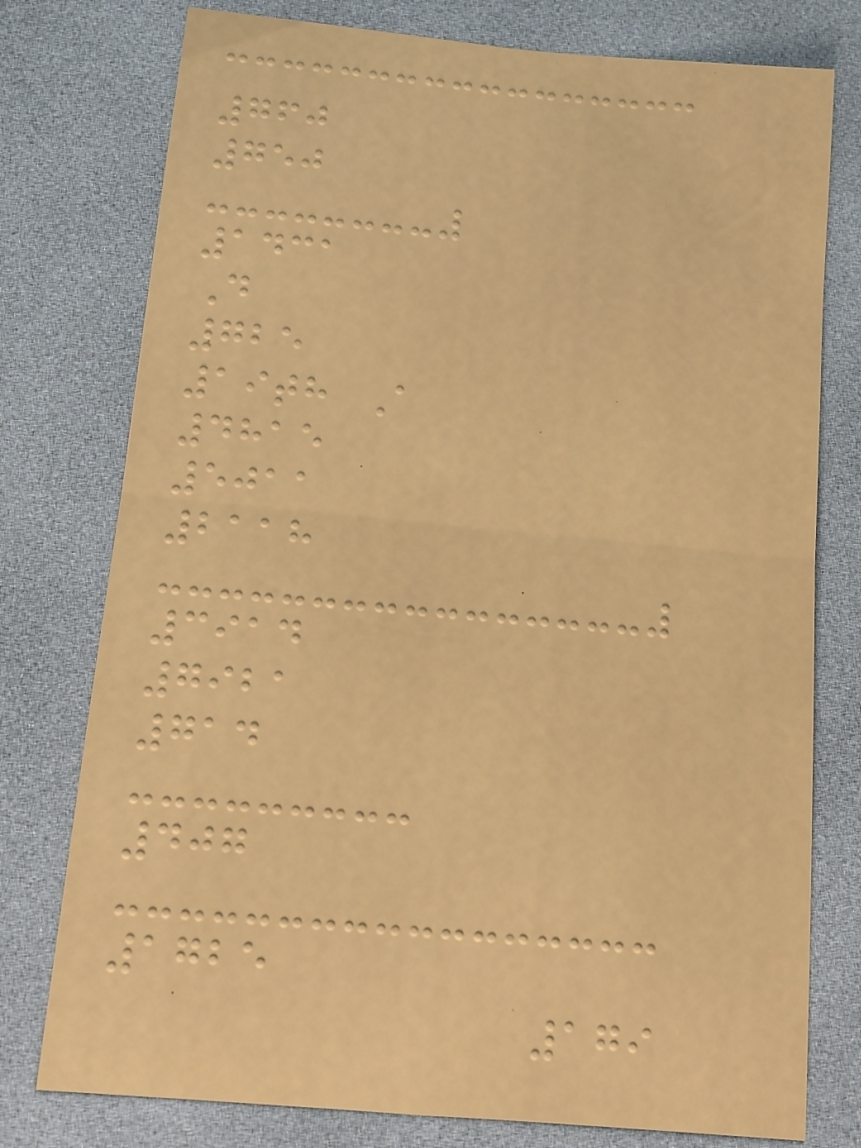760
750
1431
D
725
19th A
4815
5011
2118
3914
7921
714
407
1725
179
